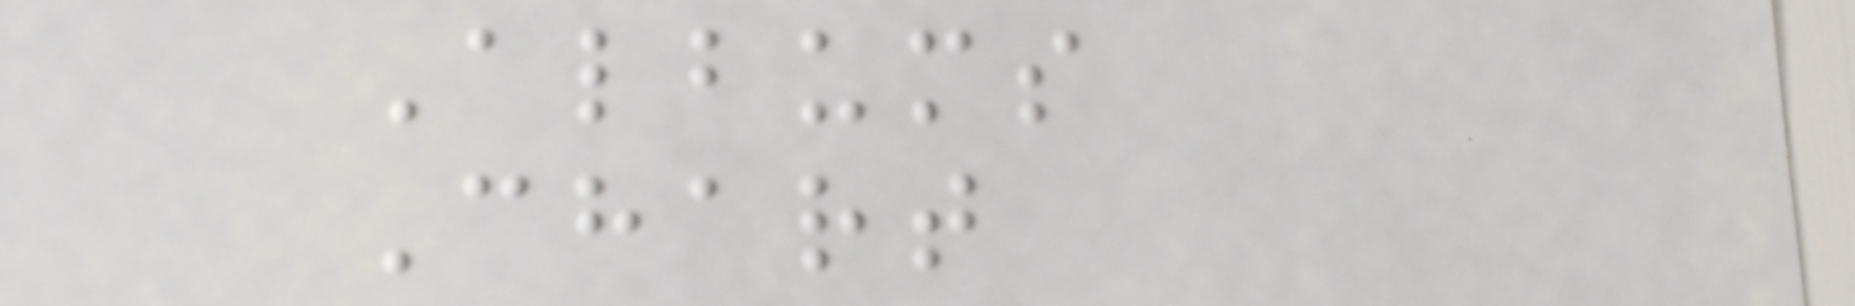Albums
Chart
